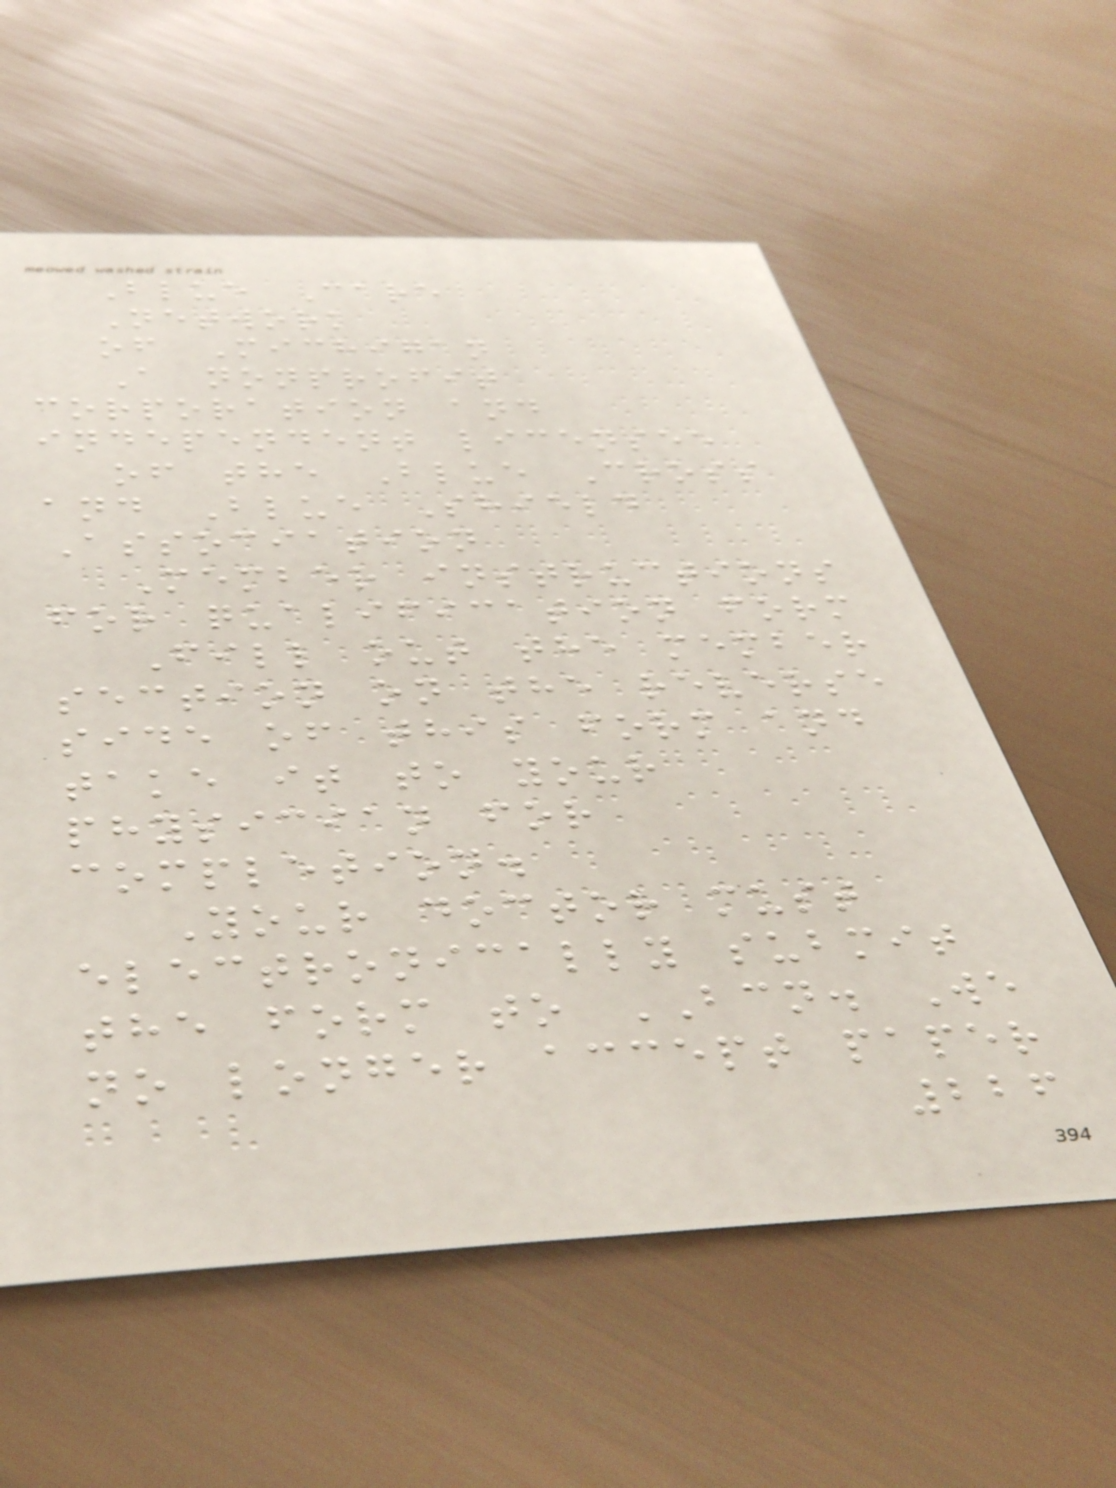Blue Care
Network
of Michigan
A nonprofit
corporation and
independent licensee
of the Blue Cross
and Blue Shield
Association
Member instructions
for qualification form
Fill out the member
section on the reverse
side of this form and
take it to your
physician for
completion.
Your doctor must
electronically submit
the form to BCN. We
no longer accept paper
226
